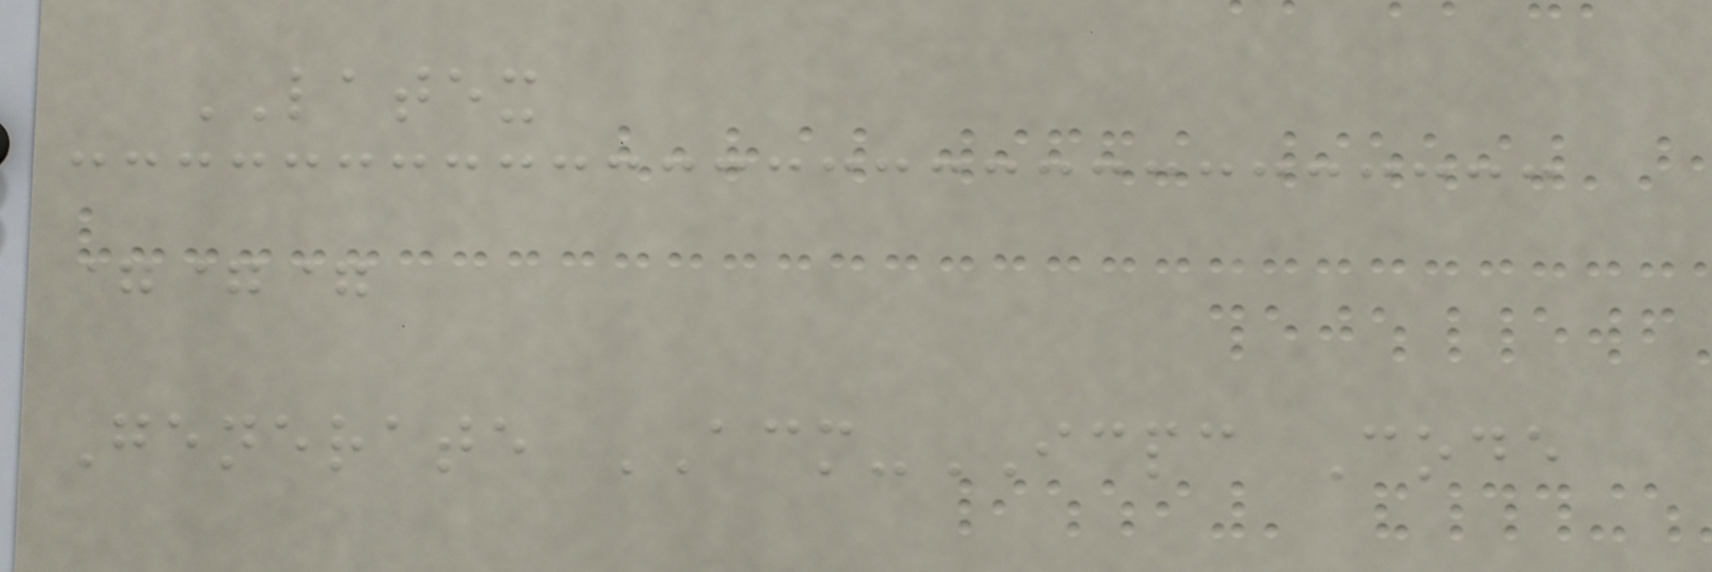LATEX
===
Generate ACM-ICPC Code
